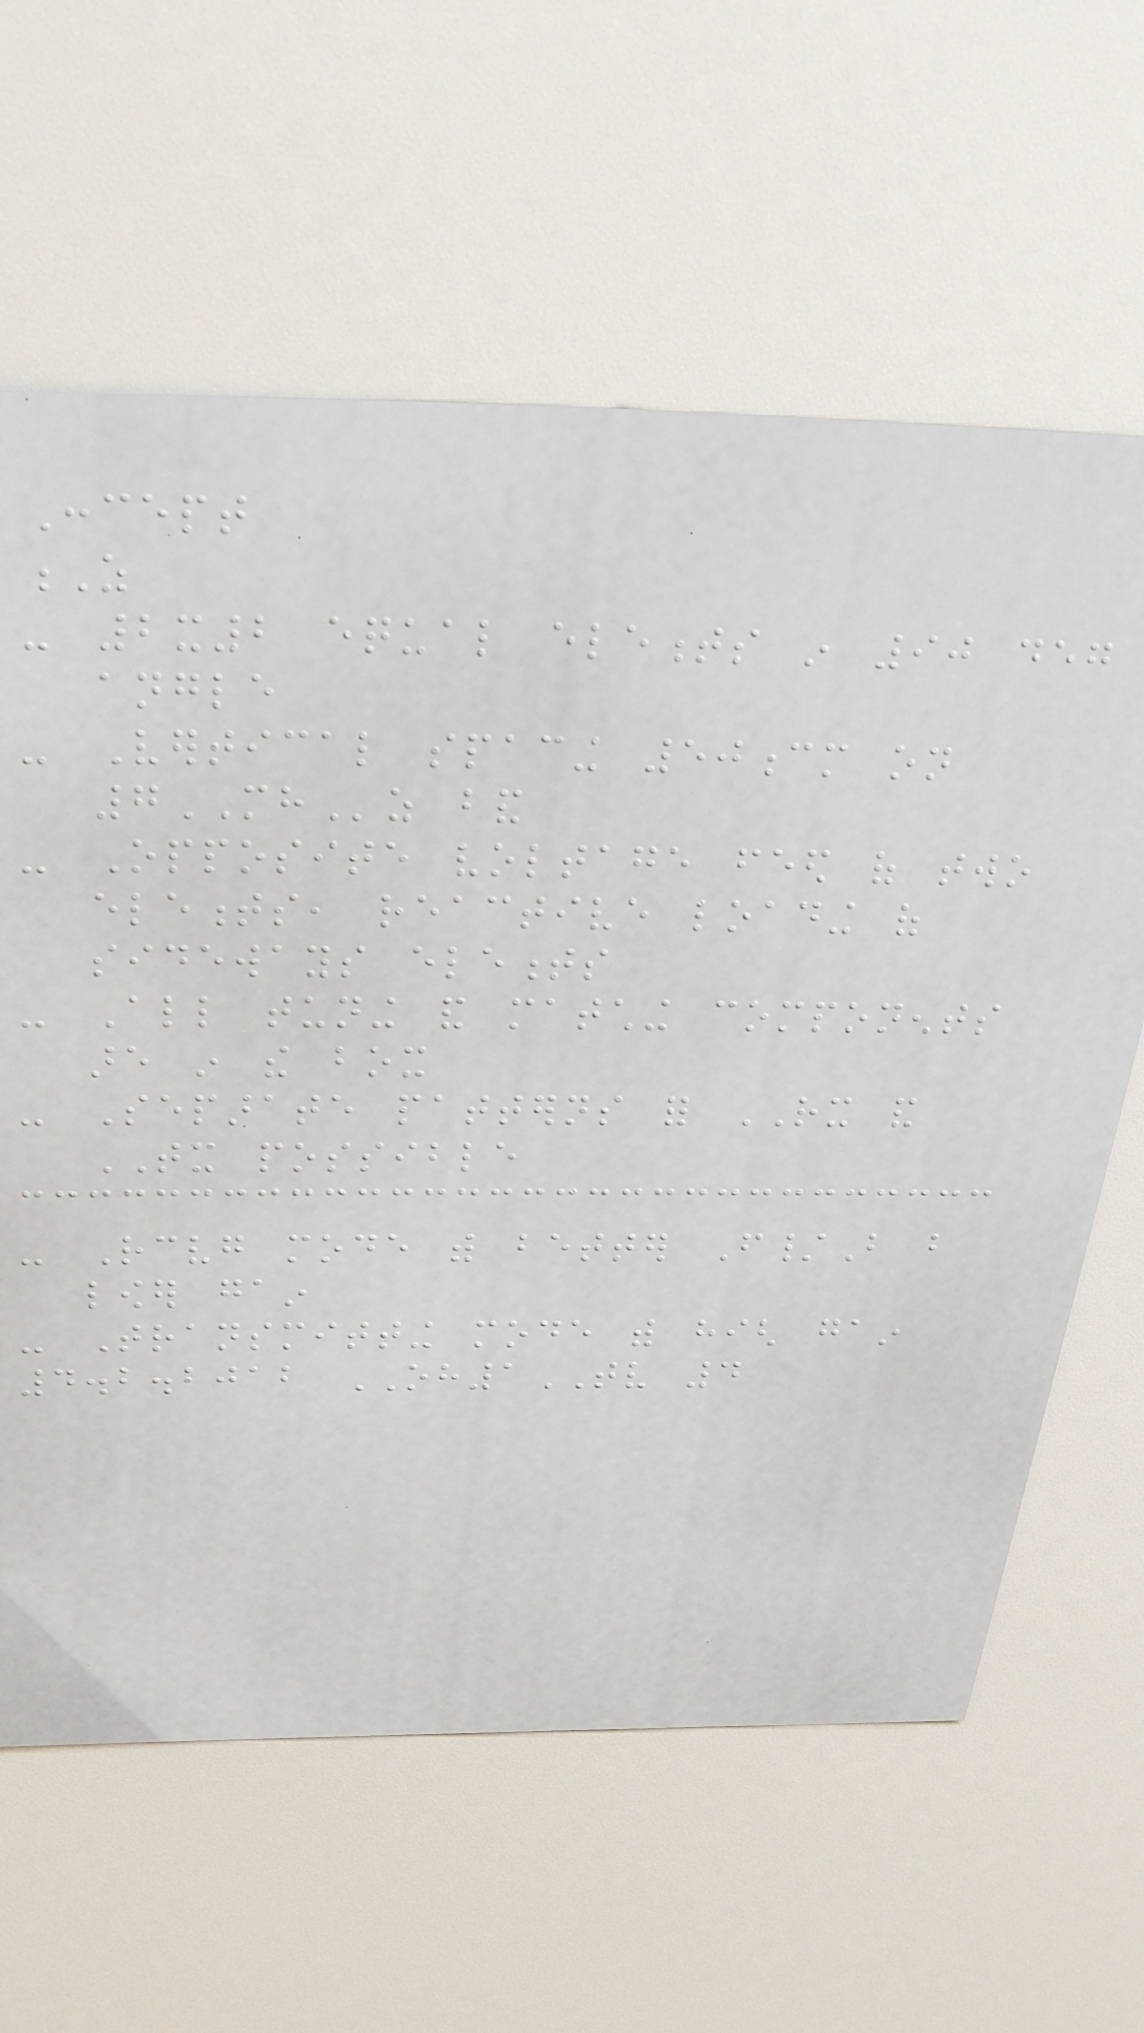Concept
Z
- 2x2 equal elements in 90 deg
angle
- Vertical spacing 50cm on
7MHz band
- Opposite voltage feed of two
elements, reactive loading of
sideways elements
- All tuning and matching components
are in the box
- Separate patterns for RX and
TX possible
- Receiving mode with better F/B but
lower gain
- Transmitting mode with high gain
4.2.2012 OH1TV 4
